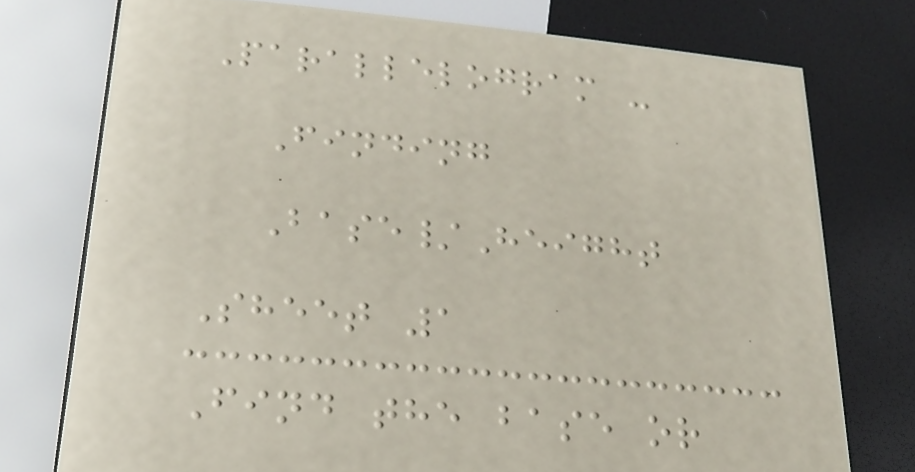Parallelogram -
Finding
Base/Height
Sheet 1
Find the base or
